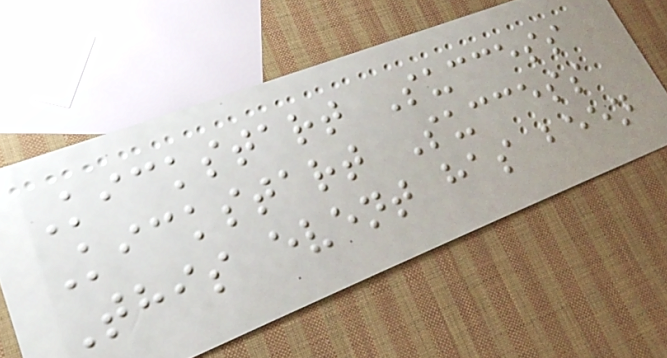Kickstart Success
Kickstart Success
This event has been
